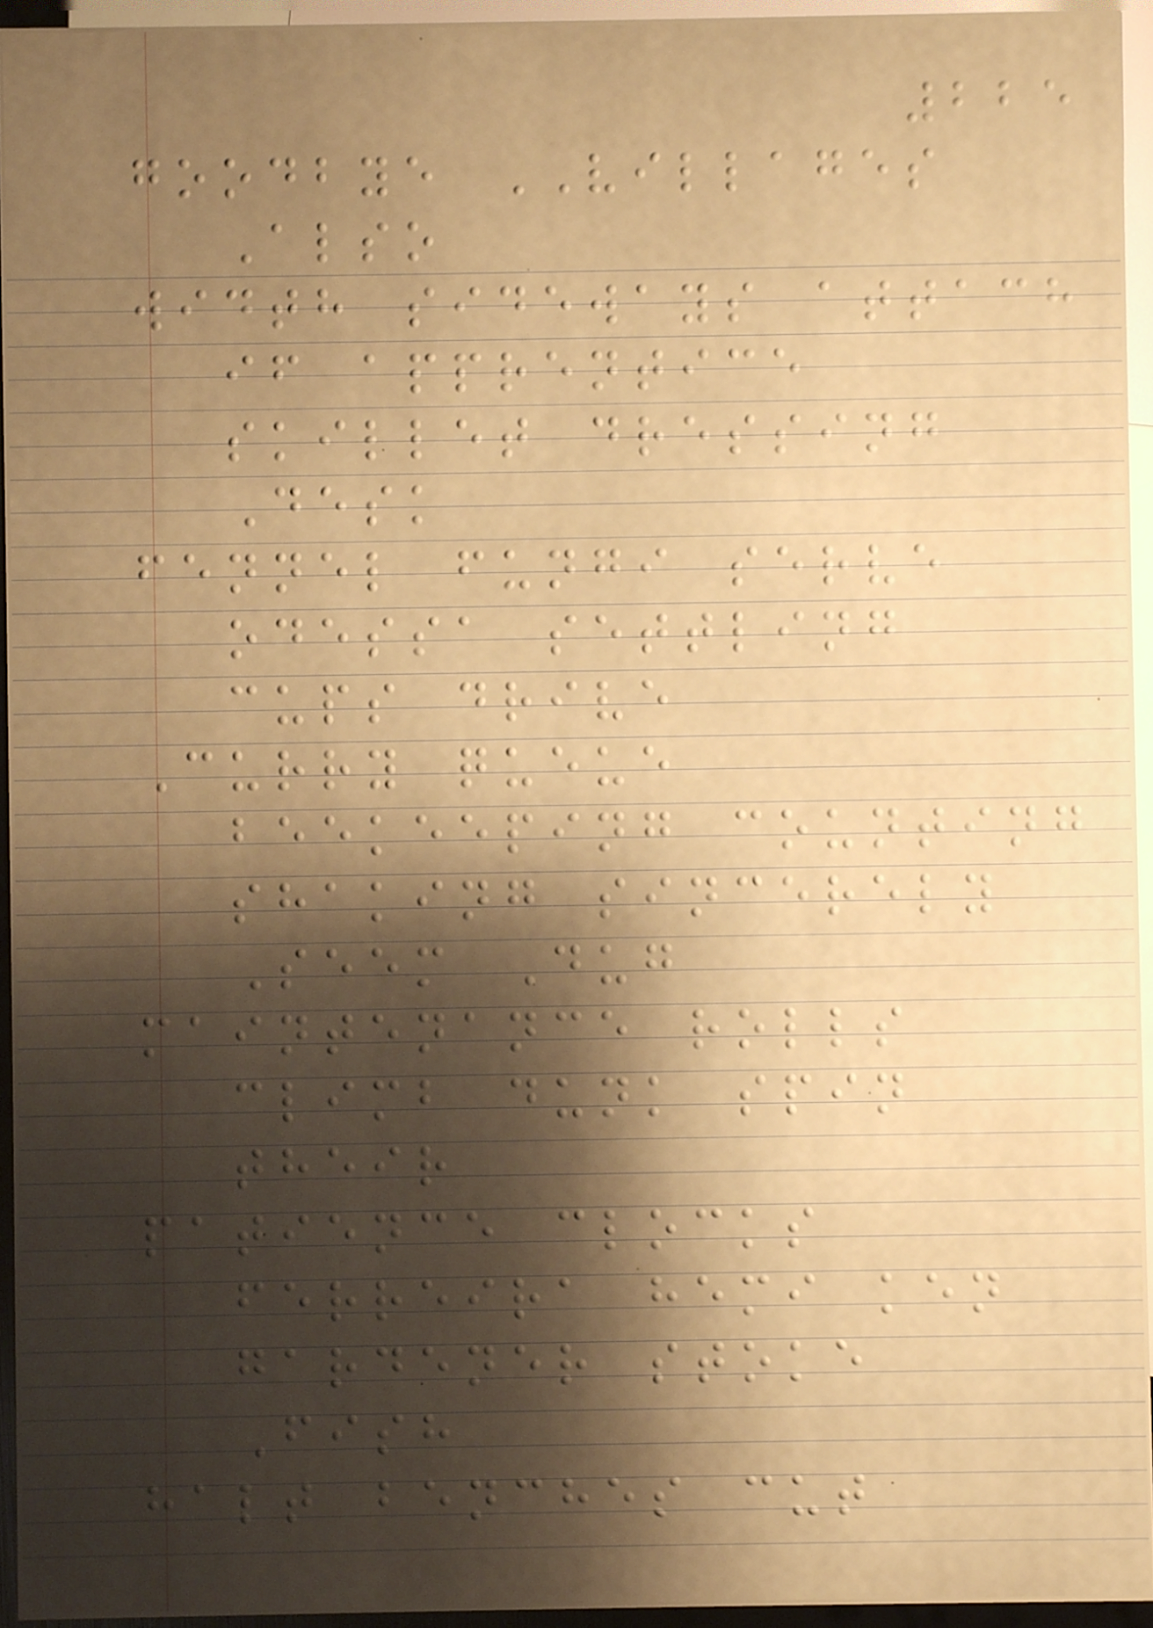225
goodbye VILLAGES
Also
width sideways attach
if apprentice
skillet dressing
Desk
fennel fungi serve
odessa settling
cups drive
Curry queue
beekeeping counting
shaking sincerely
Seem Dug
maintenance rolls
climb dunk spin
their
patience clocks
ferreira hemi ken
gardener stoke
Fish
halt benches cut
